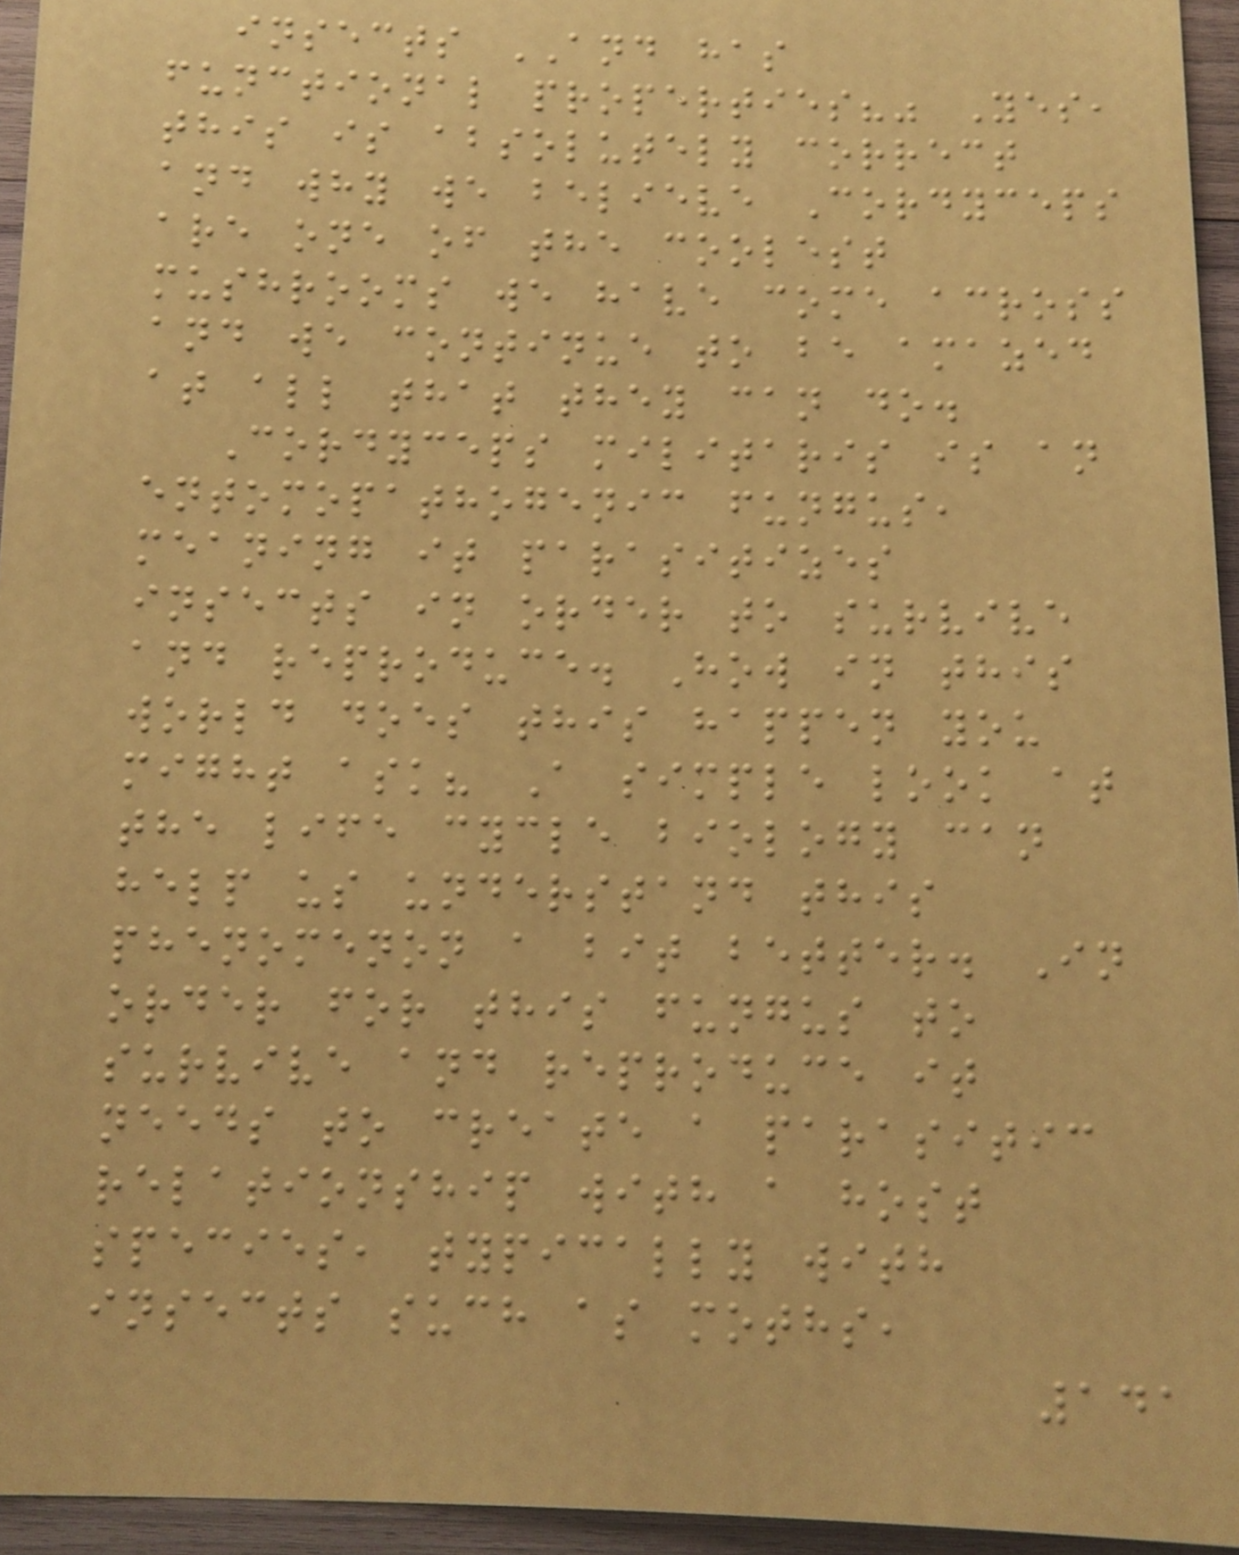insects AND has
functional properties?" Yes,
this is absolutely correct
and why we believe Cordyceps
are one of the coolest
mushrooms we have come across
and we continue to be amazed
at all that they can do.
Cordyceps militaris is an
entomopathogenic fungus,
meaning it parasitizes
insects in order to survive
and reproduce. How in this
world does this happen you
might ask? A simple look at
the life cycle biology can
help us understand this
phenomenon a bit better. In
order for this fungus to
survive and reproduce it
needs to create a parasitic
relationship with a host
species, typically with
insects such as moths,
141
